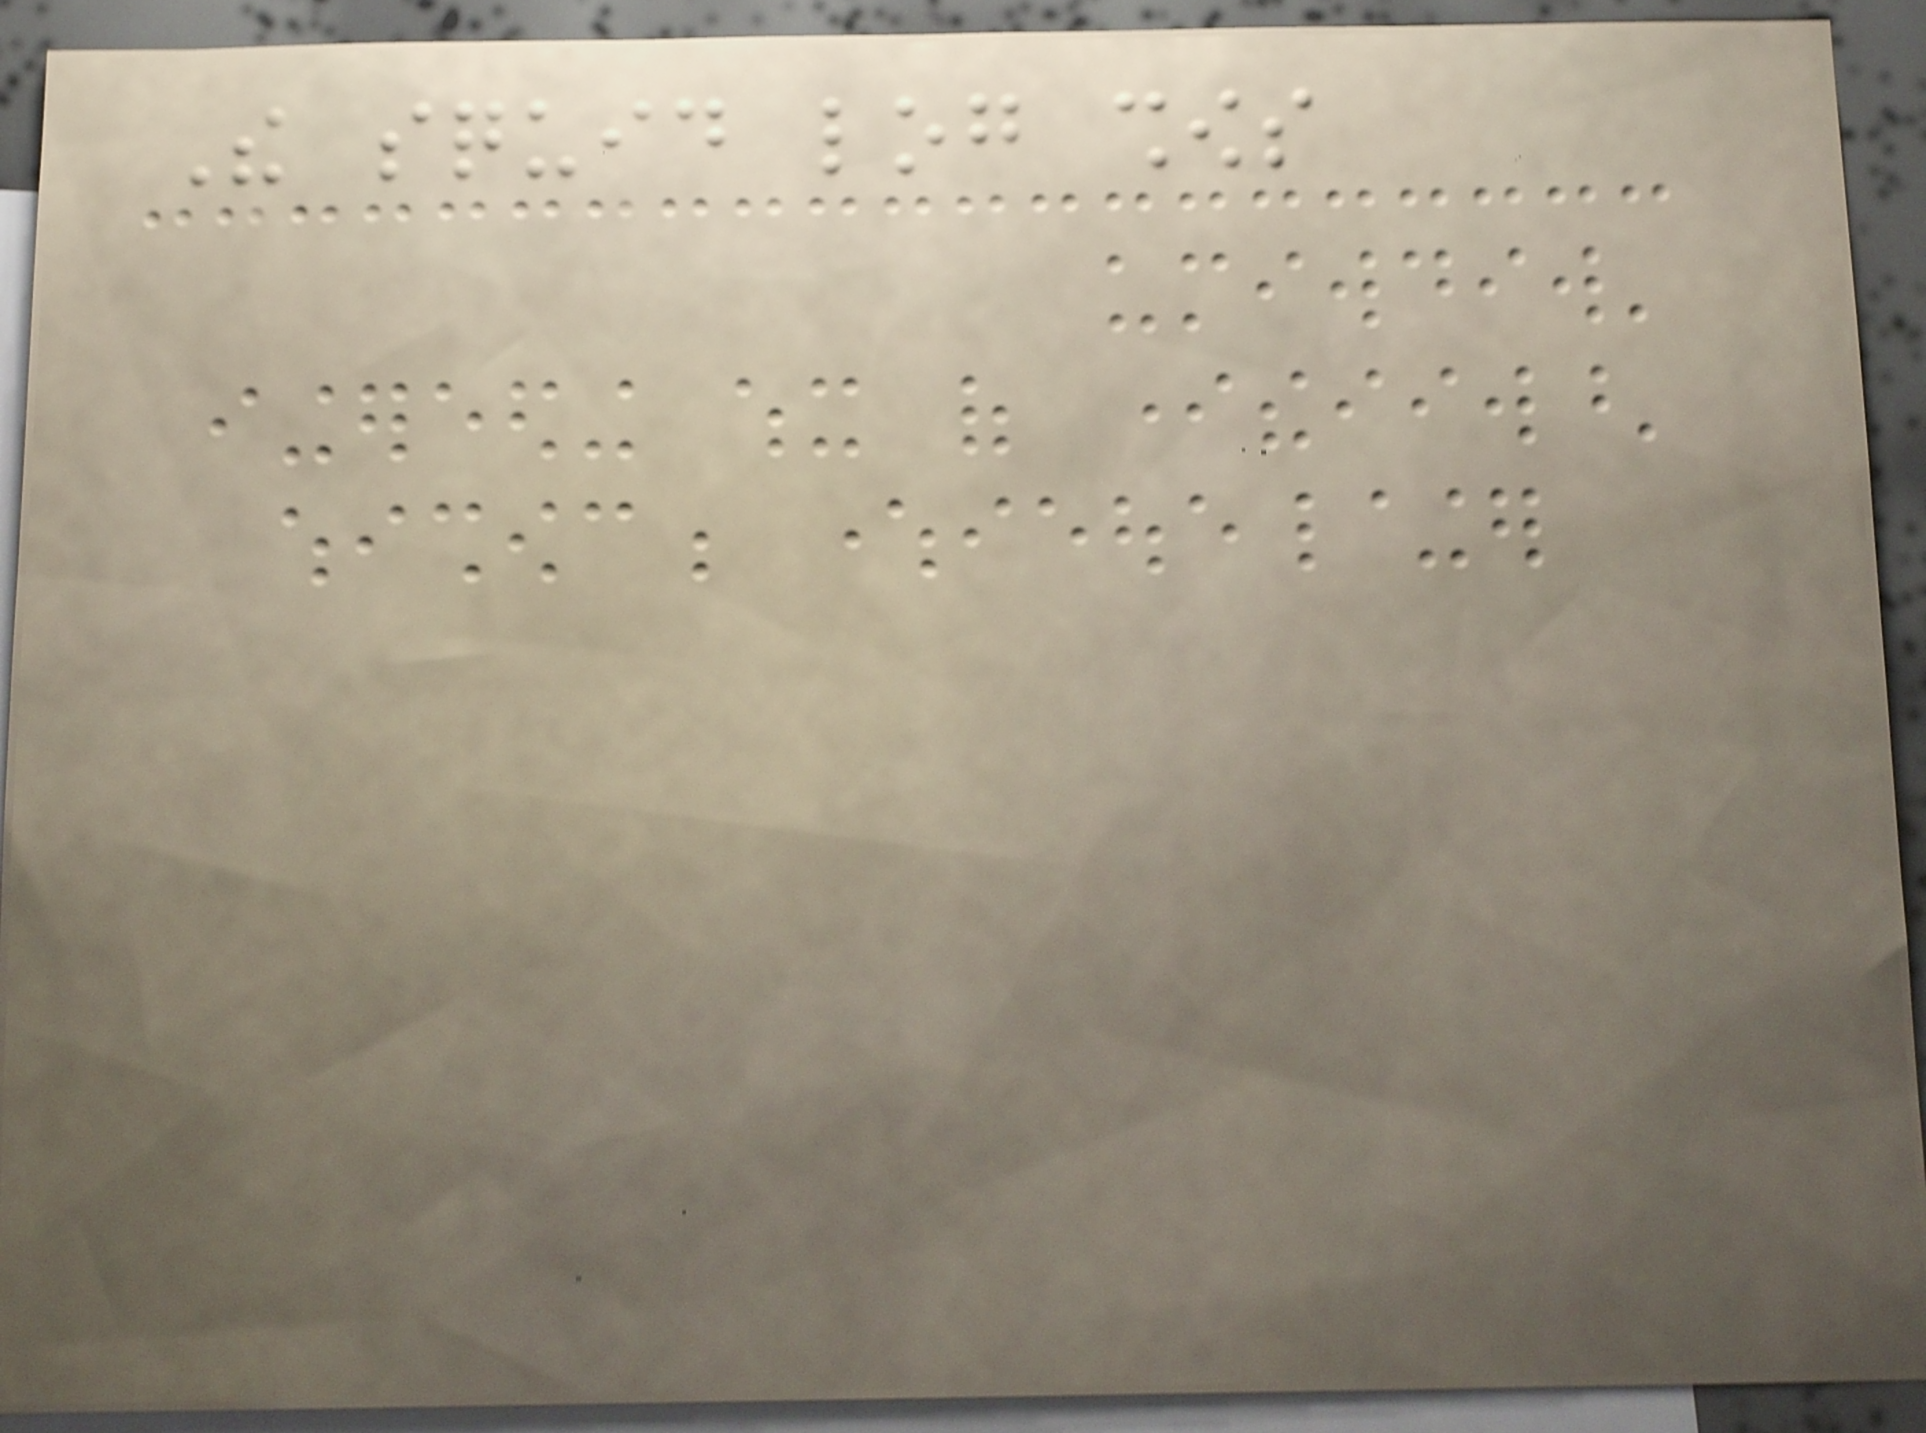The squid log shows
